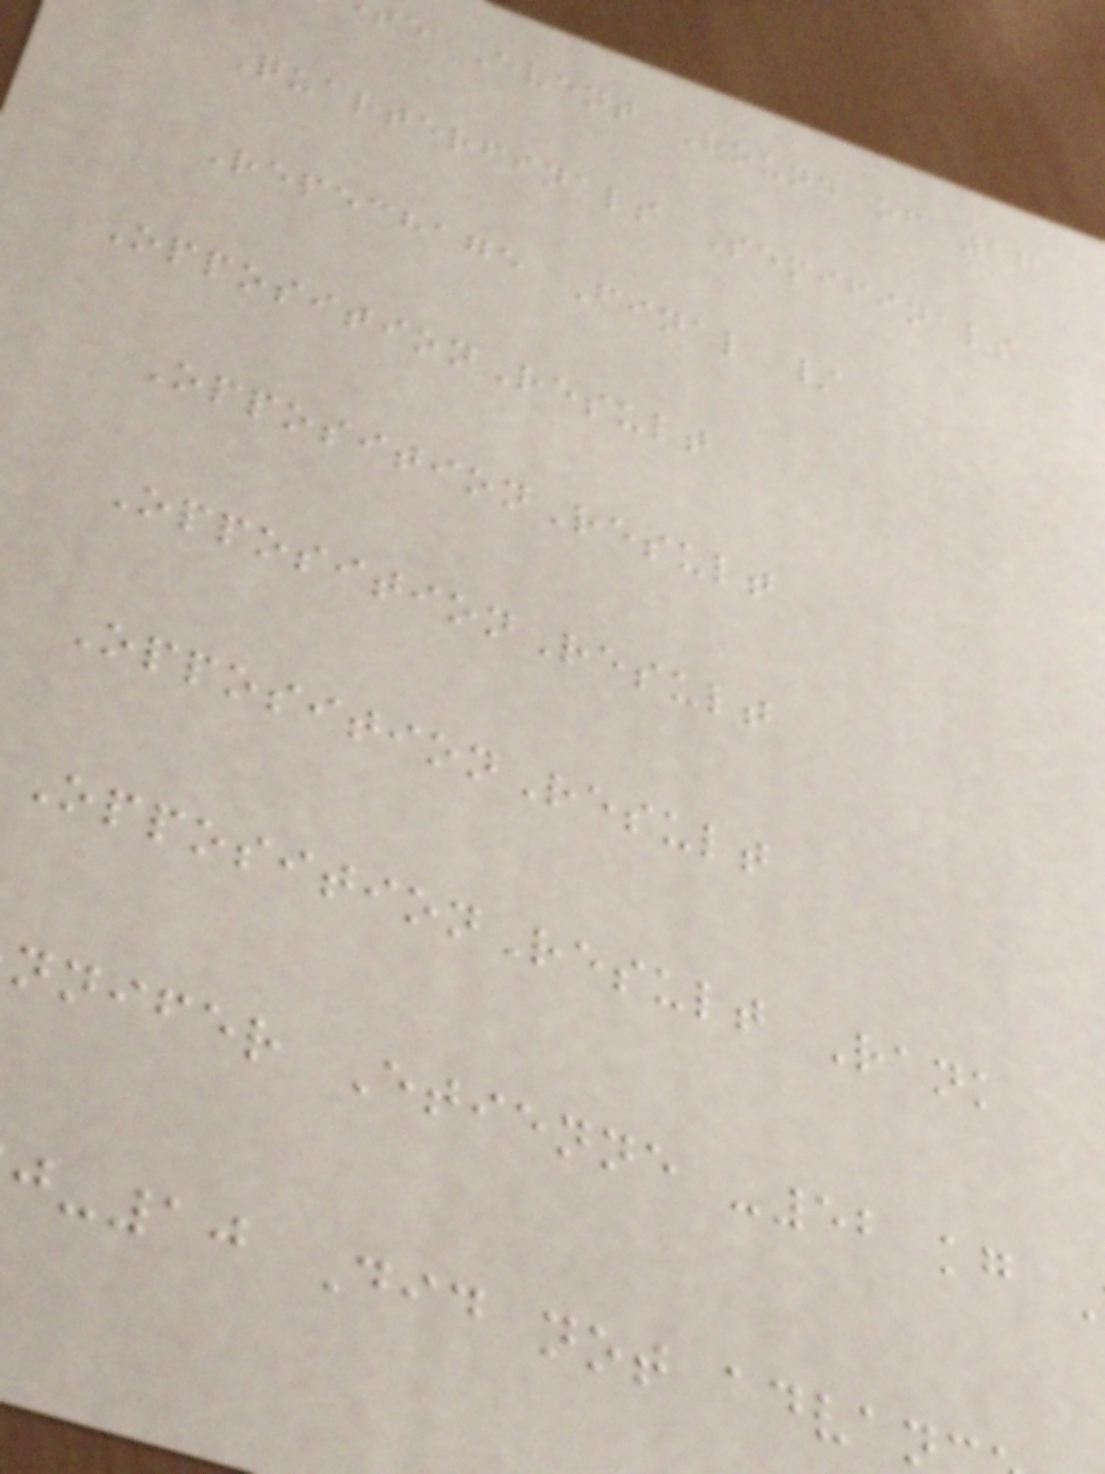te Event Round of 16
Quarterfinals Semifinals
Repechage Final /
OppositionResult
OppositionResult
OppositionResult
OppositionResult
OppositionResult Rank
nnifer Etienne -52 kg
-10 Did not advan
